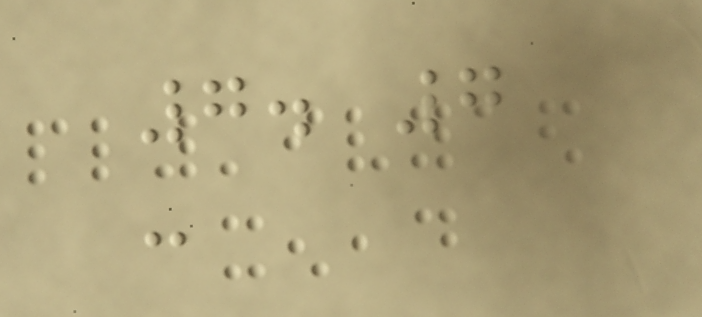7. 7
-
